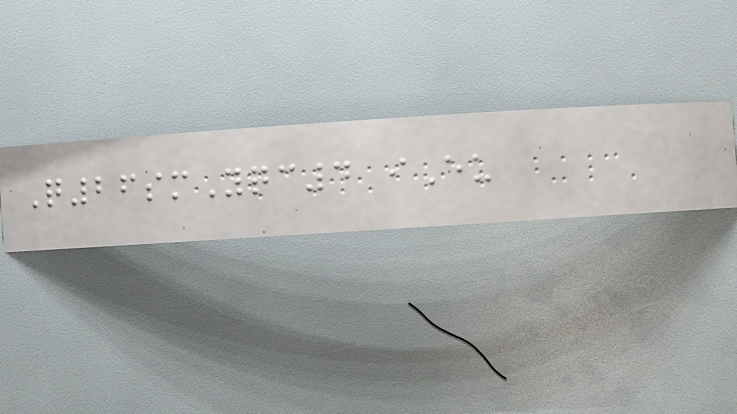Q26smYqc4 iEu
